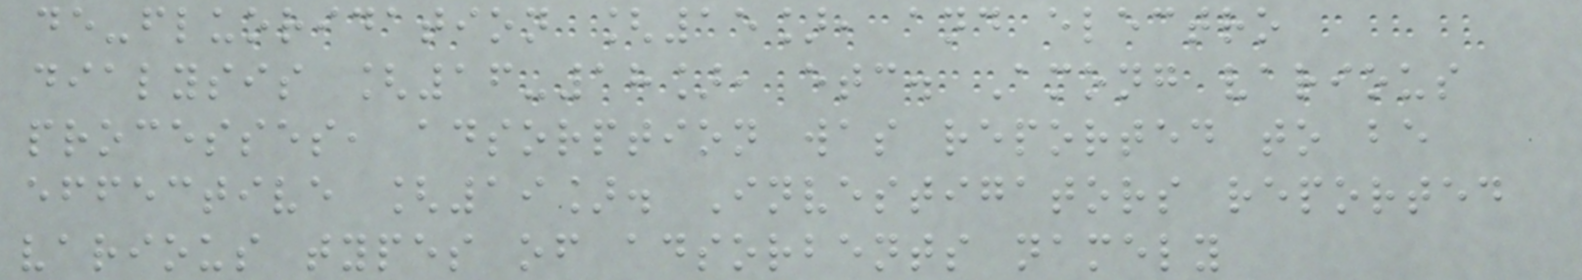de-fluoridation [15], and electro
dialysis [16-18], etc. Among various
processes, adsorption was reported to be
effective [19]. Investigators reported
various types of adsorbents namely
